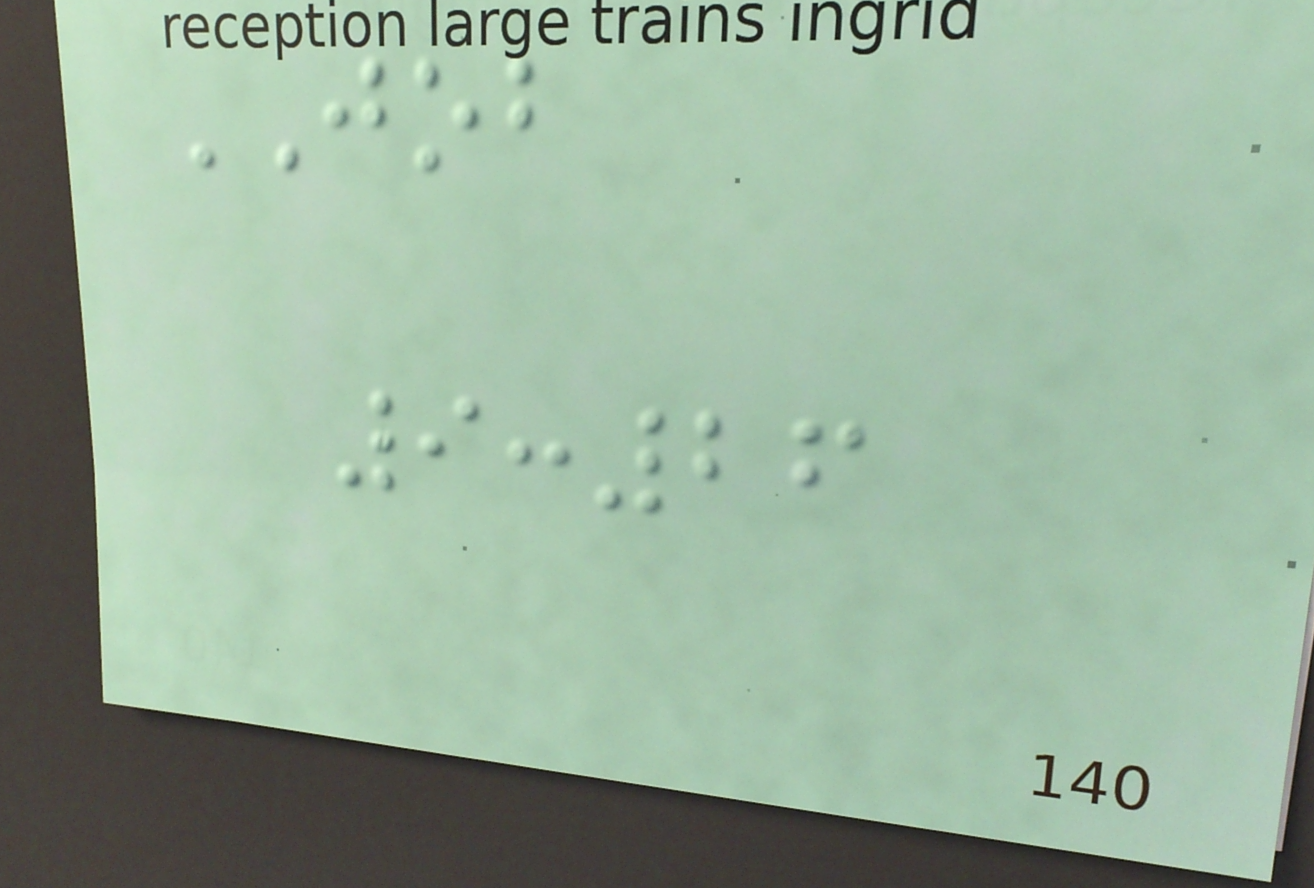JOB
9:26
